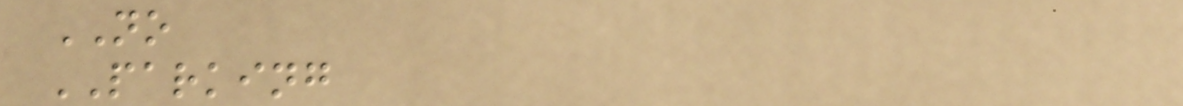NO
PARKING
